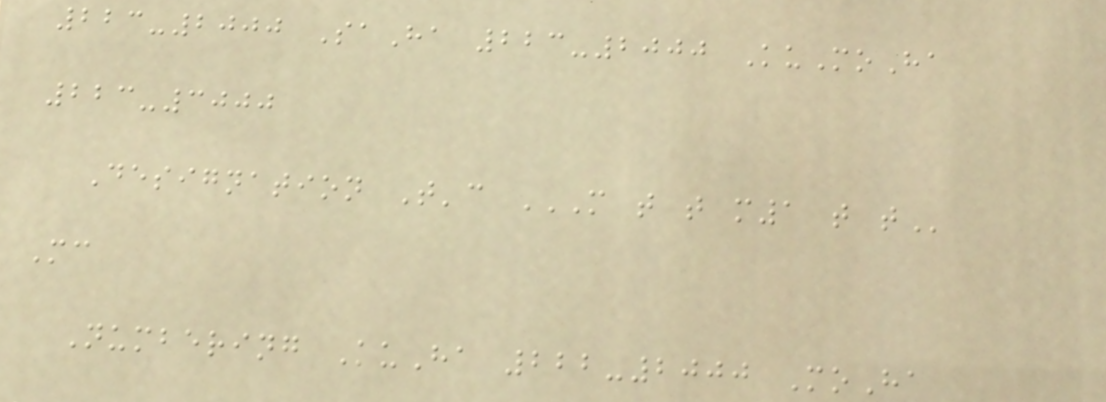223-2000 SaHa 223-2000 KuMoHa
223-3000
Designation T'c M T T M1 T T
Mc
Numbering KuHa 222-2000 MoHa
